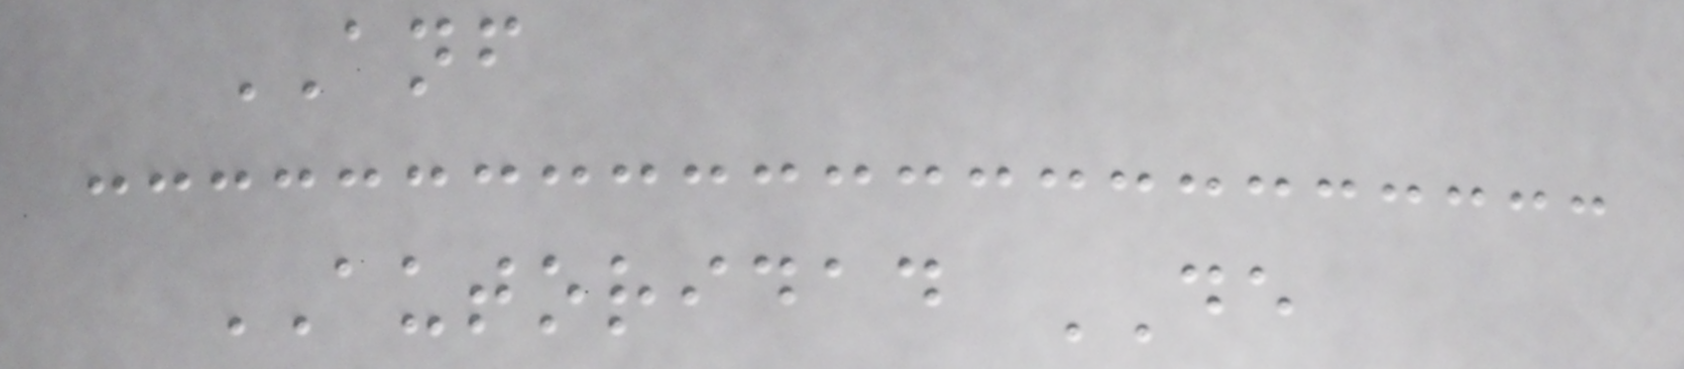ANF
AUTORIDAD DE
